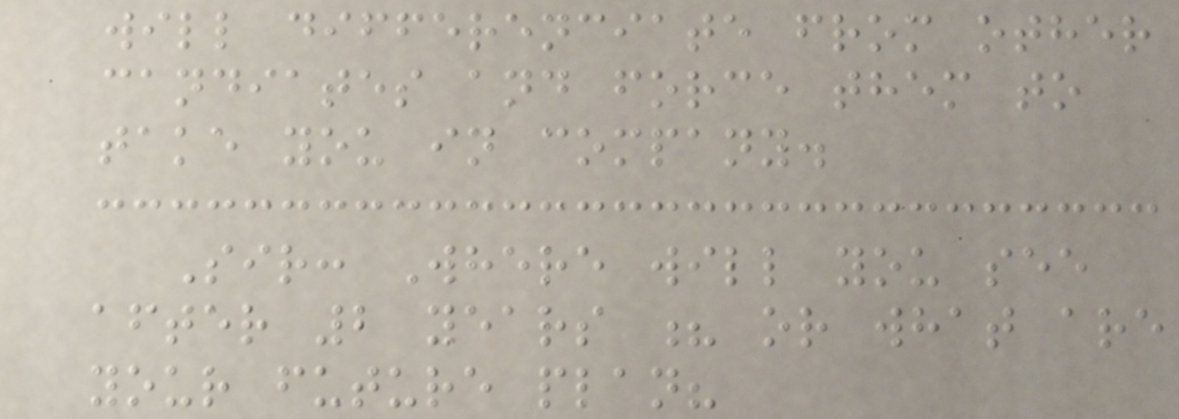will differenciate from other
candiates and force them to
take you in company.
Sir: Where will you see
after 2 years ? or what are
your future plan?
